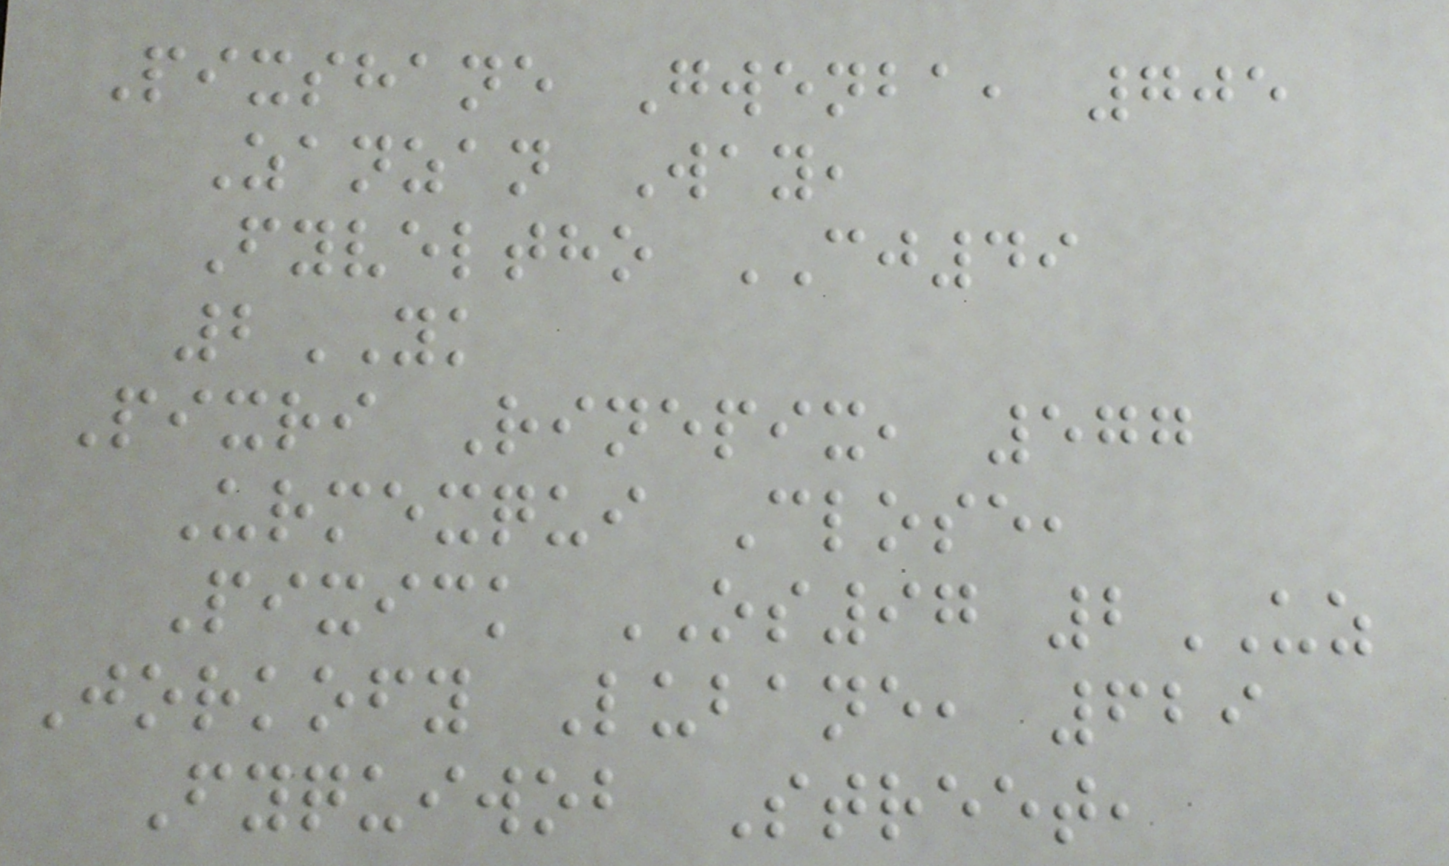Pixshane Gwenba, 705
Zanzan Way,
Fyveltho CJ49
2YK
Pixri Rinepix, 577
Urmexqui Close,
Pixick OS97 2UZ
Jorkofy Lubane, 629
Fyquiwob Street,
